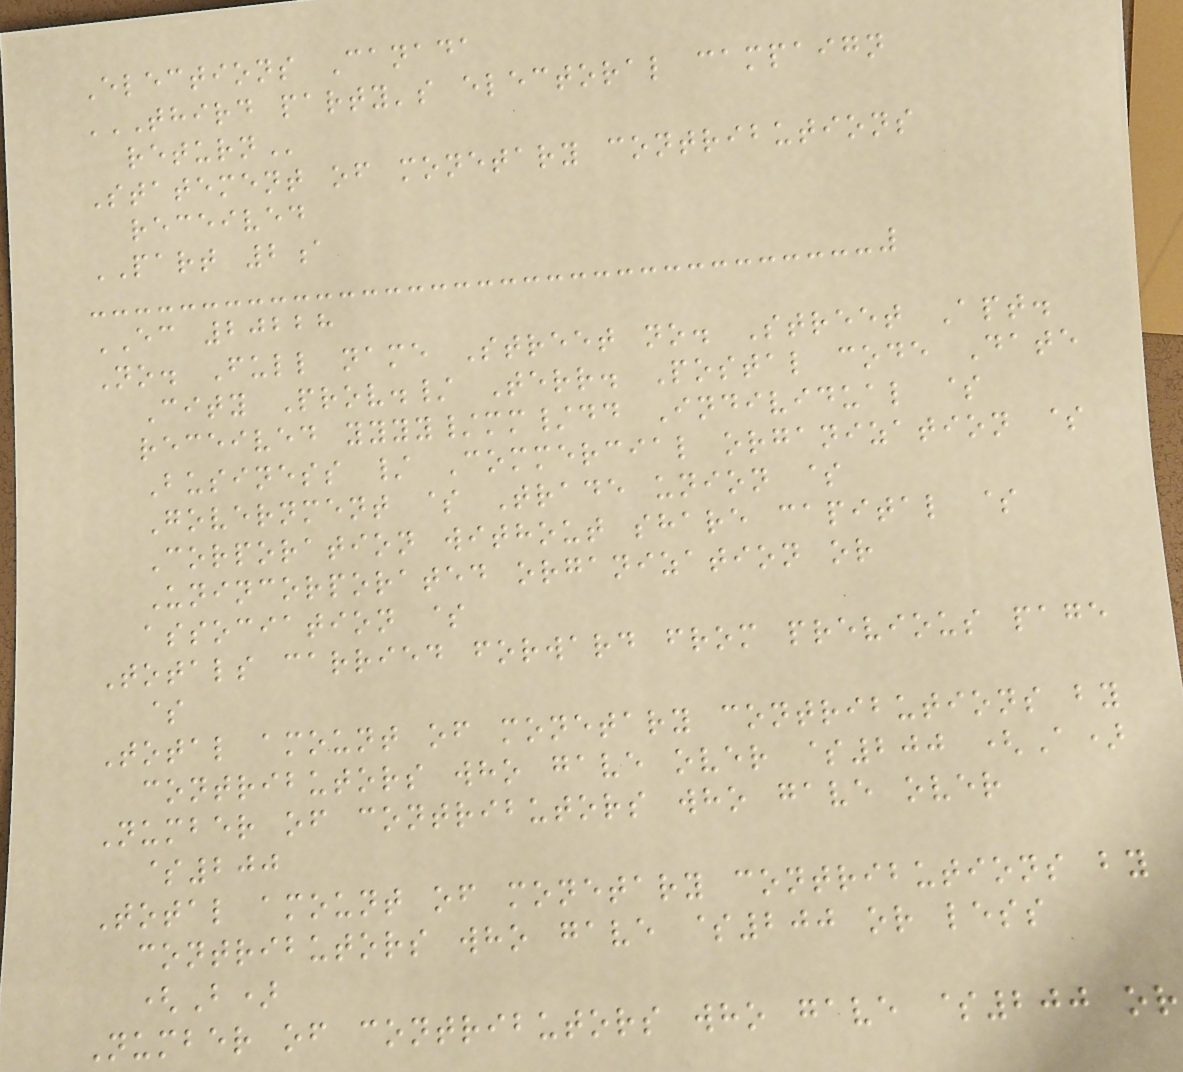Elections Canada
THIRD PARTY'S ELECTORAL CAMPAIGN
RETURN
Statement of monetary contributions
received
PART 2a
EC 20228
No. Full name Street no. Street Apt.
City Prov./ Terr. Postal code Date
received yyyy/mm/dd Individual $
Business / Commercial organization $
Government $ Trade union $
Corporation without share capital $
Unincorporated organization or
association $
Totals carried forward from previous page
$
Total amount of monetary contributions by
contributors who gave over $200 (A)
Number of contributors who gave over
$200
Total amount of monetary contributions by
contributors who gave $200 or less
(B)
Number of contributors who gave $200 or
